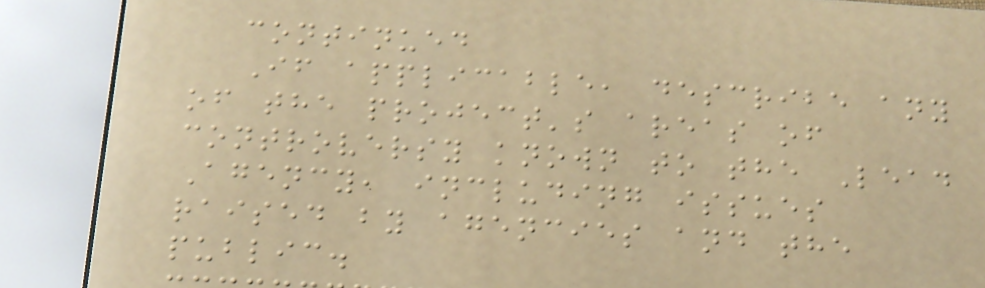continued
If applicable, describe any
of the project's areas of
controversy known to the Lead
Agency, including issues
raised by agencies and the
public.
